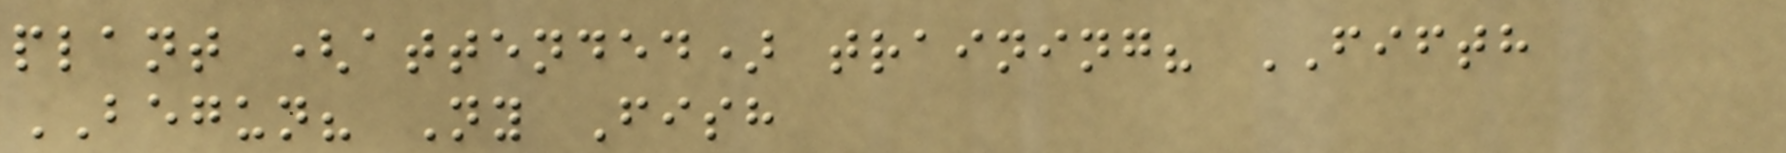plant (attended) training? FIFTH
BEGUN? Ny Fish
